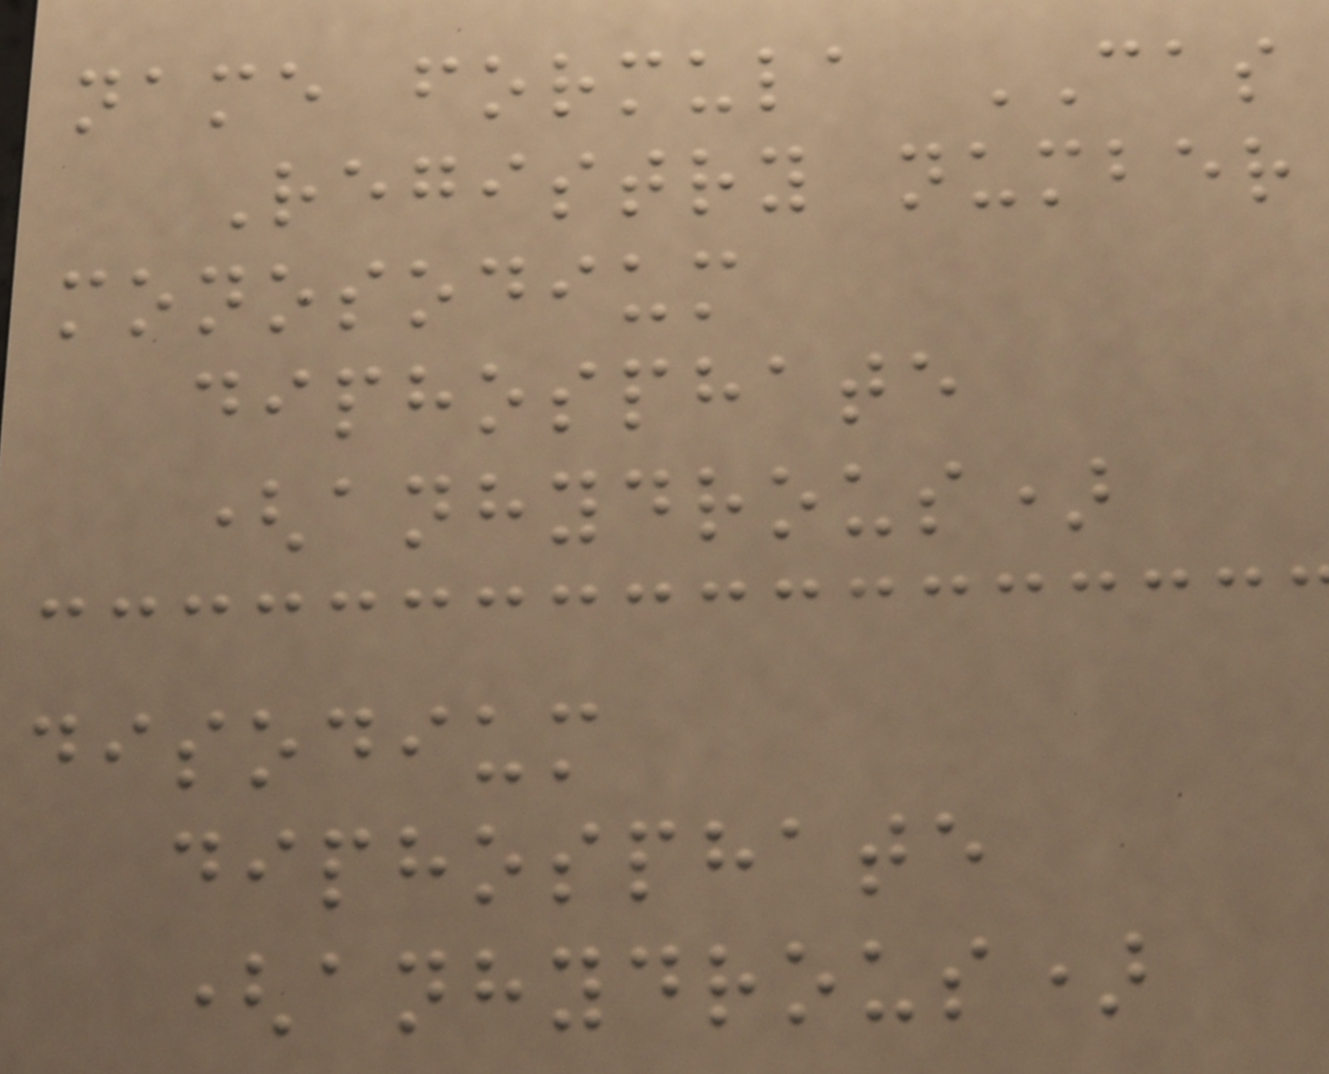name formula CAS
Registry number
monosodium
diphosphate
(anhydrous)
disodium
diphosphate
(anhydrous)
